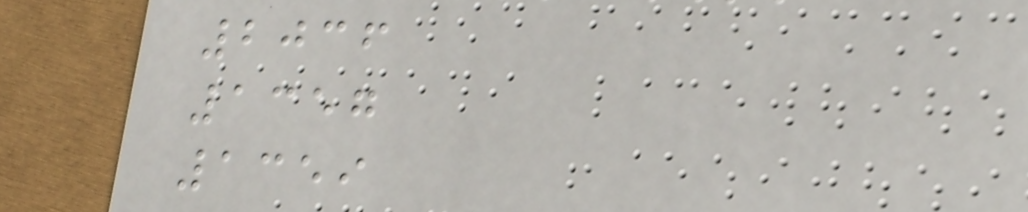2036
1357
1359
